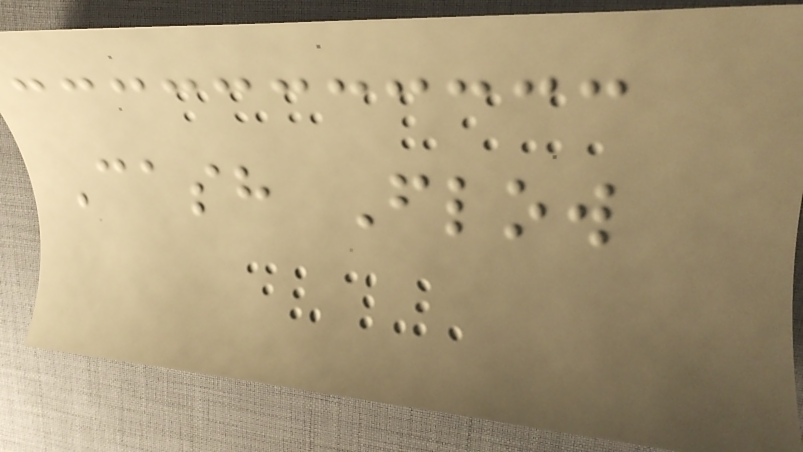Cash Flow
